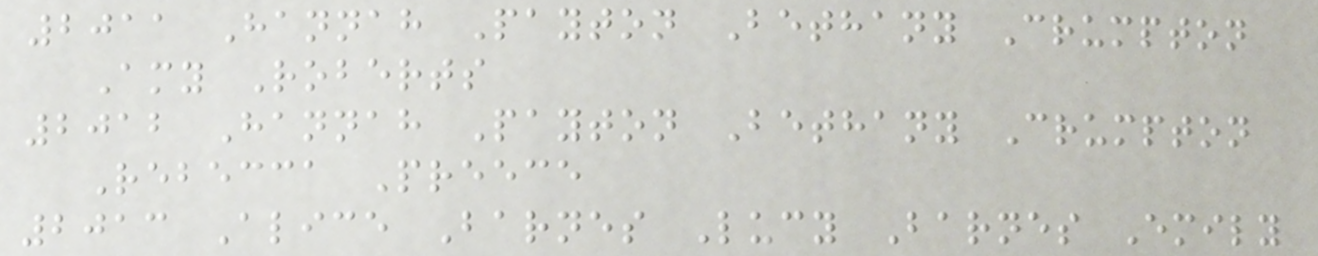2011 Hannah Payton Bethany Crumpton
Amy Roberts
2012 Hannah Payton Bethany Crumpton
Rebecca Preece
2013 Alice Barnes Lucy Barnes Emily
